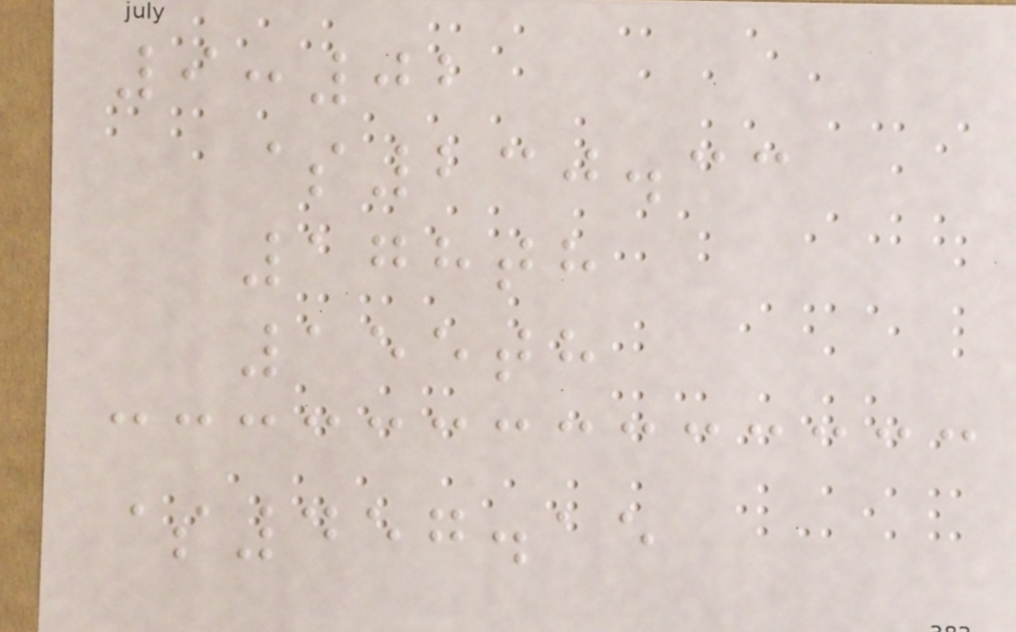9:02
$230.33
178th
155th
$457.15
